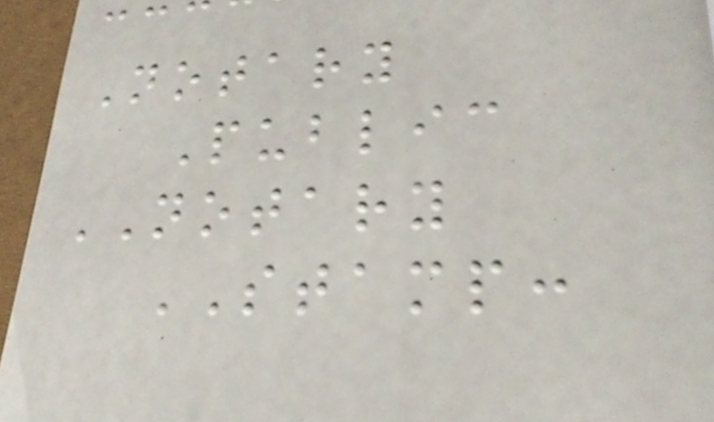Notary
Public
NOTARY
STAMP:
